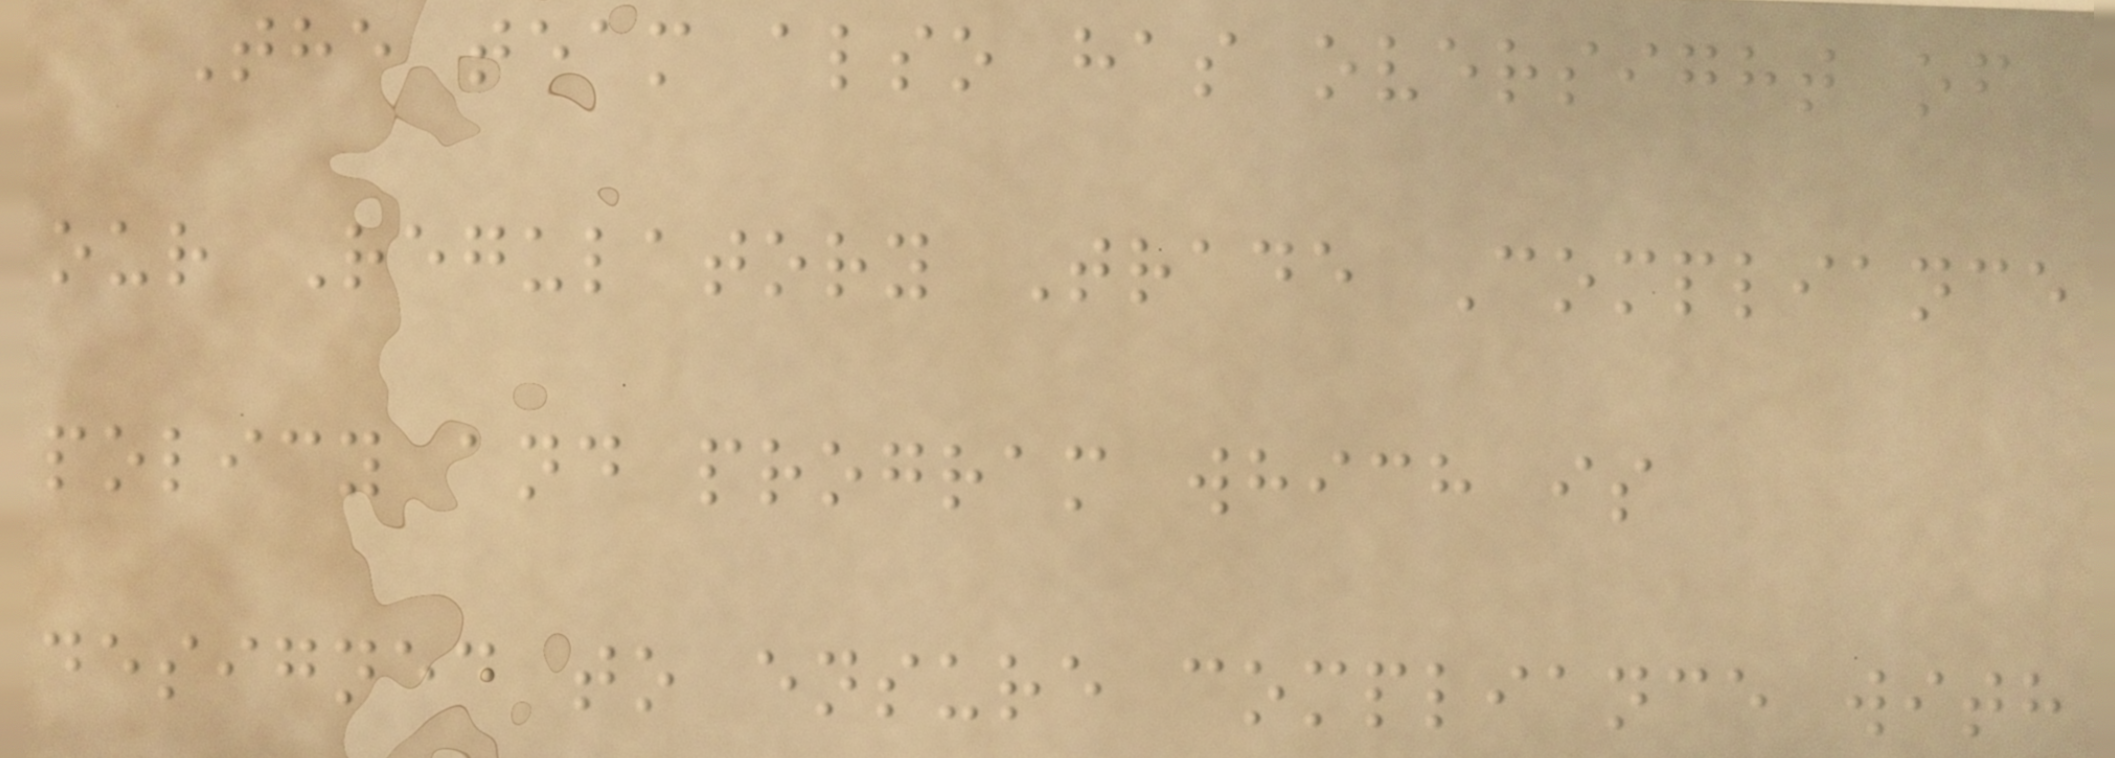The team also has oversight of
our Regulatory Trade Compliance
policy and program which is
designed to ensure compliance with
